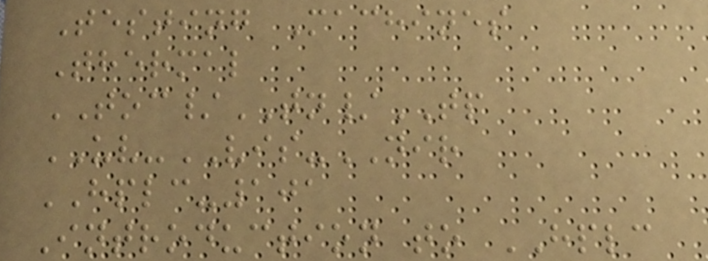Testing Machines
Thermal
TOC/TN/TP
UV-VIS-NIR
HPLC-101
Introduction to HPLC
